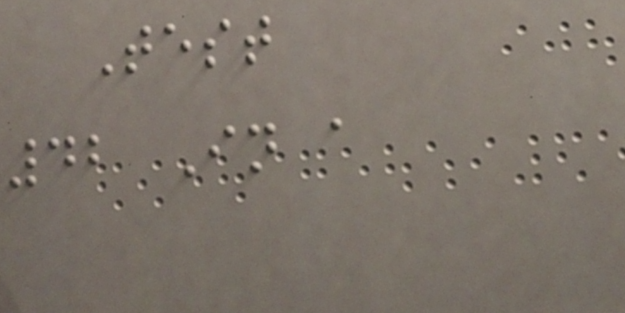Test
42 In a
